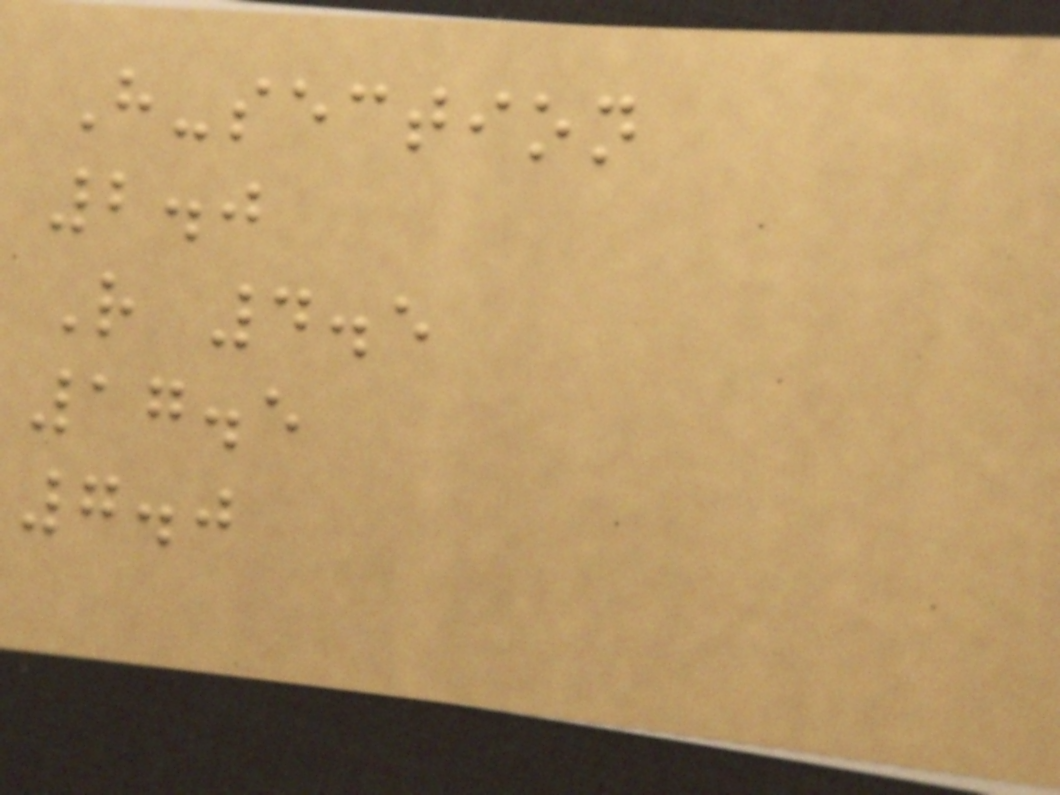H-section
2.0
R 4.5
17.5
7.0
